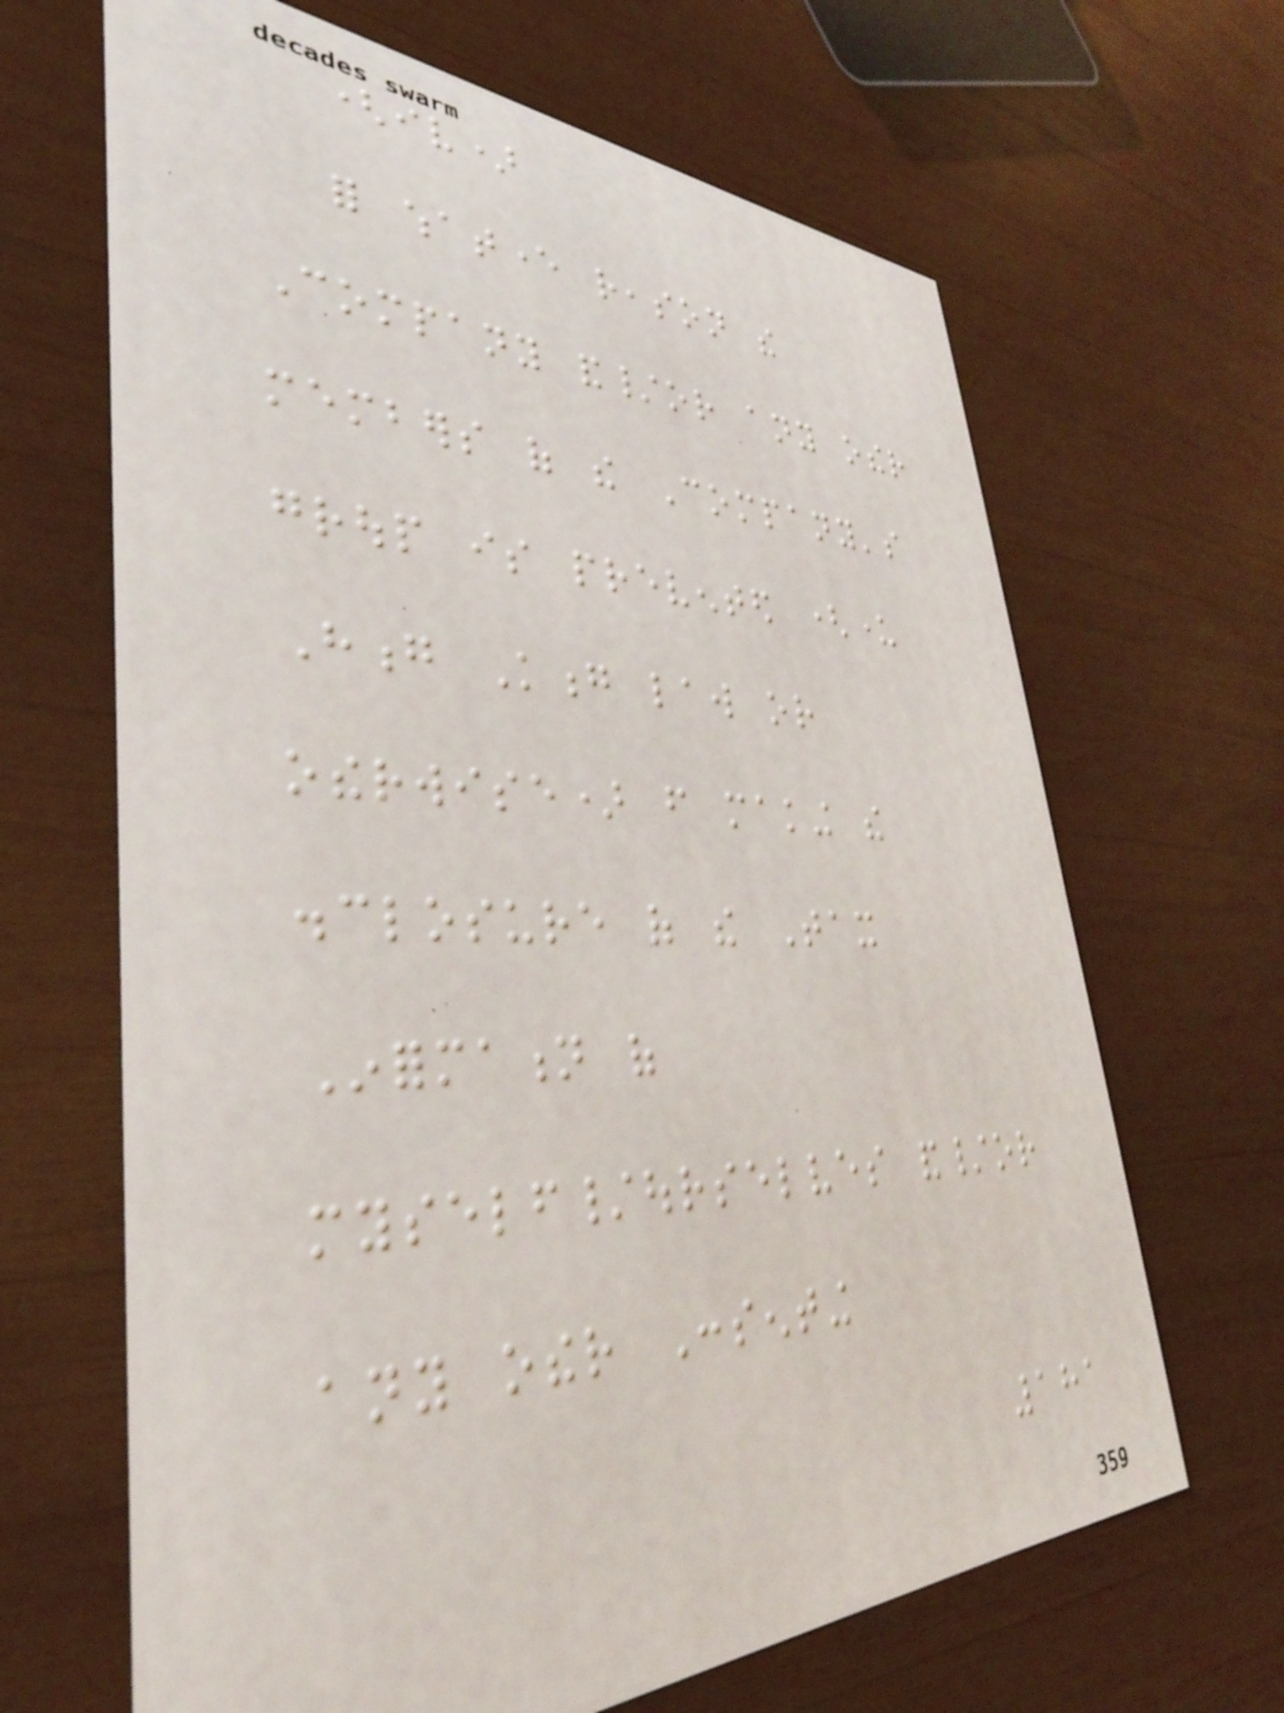(iv)
for whatever reason the
Company and/or any other
members of the Company's
group is prevented (under
Hong Kong law or
otherwise) from making the
disclosure of the Tax
Information of
myself/ourselves and/or
any other Consenting
181
